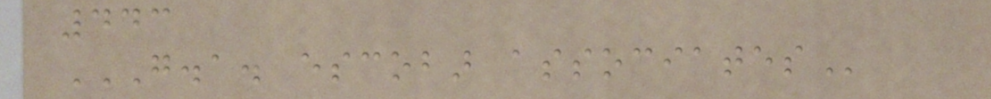443
G.A. ESCOBAR ASSOCIATES
